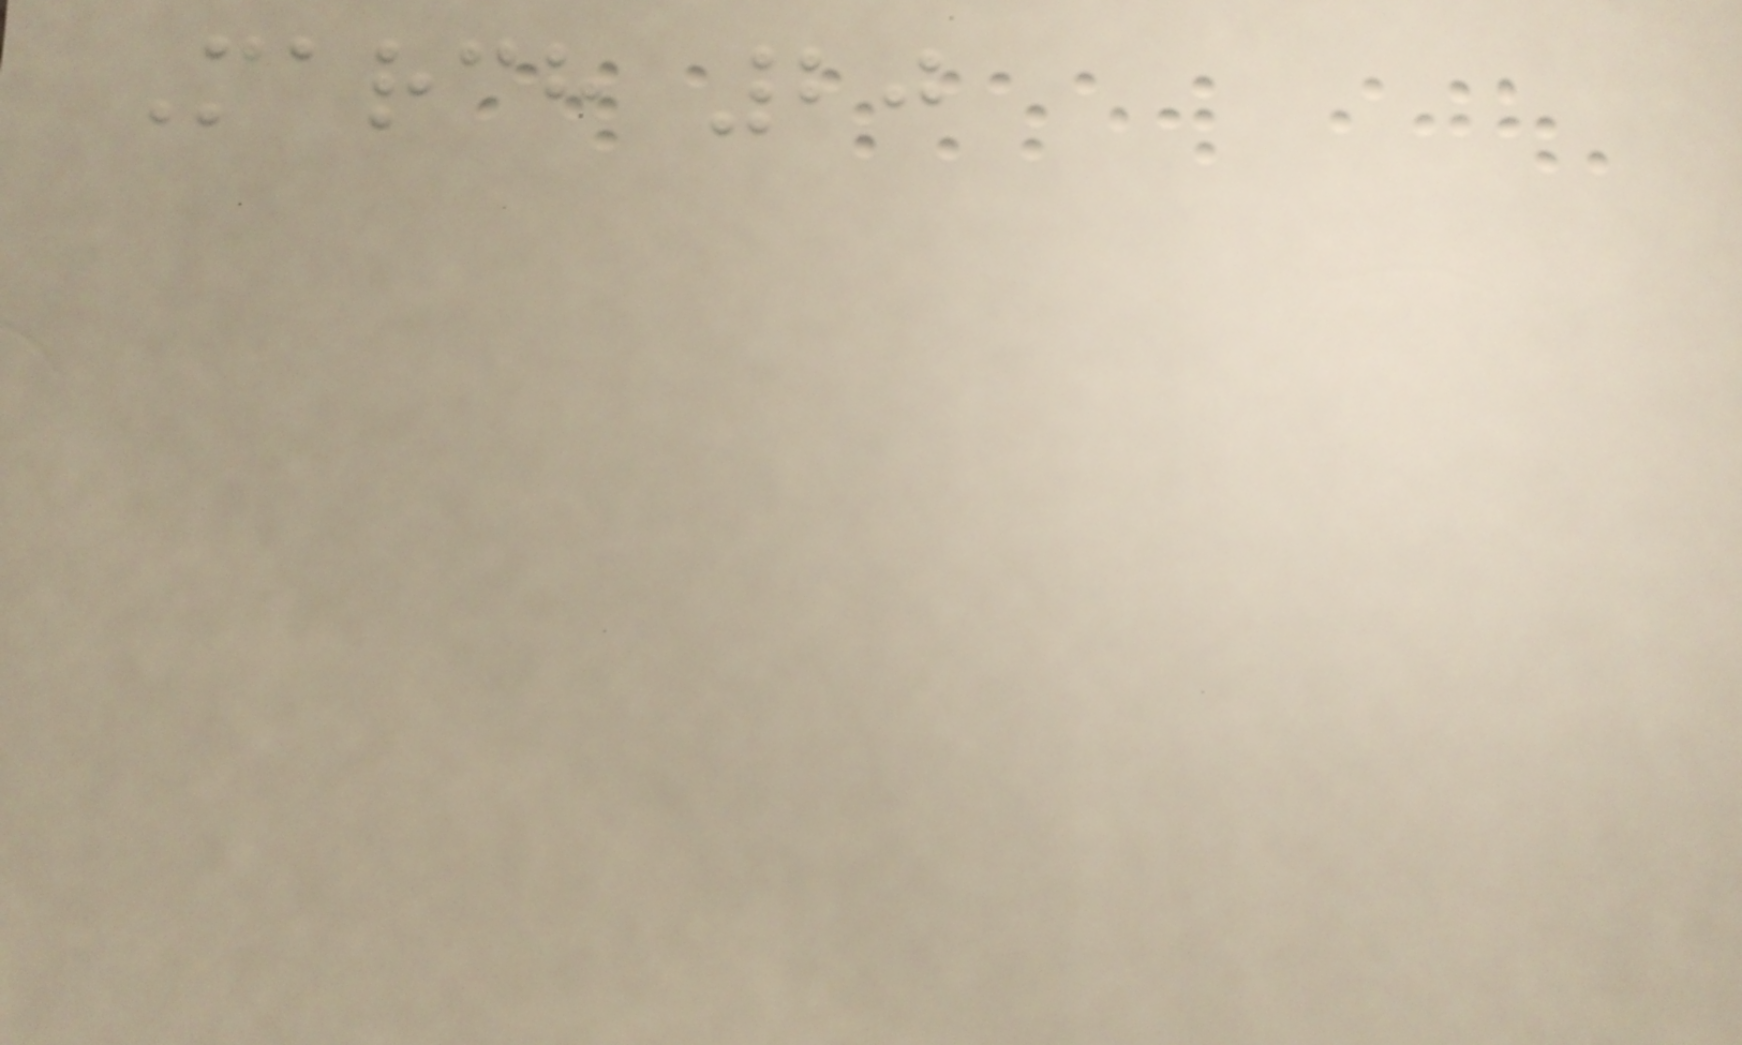March 20
